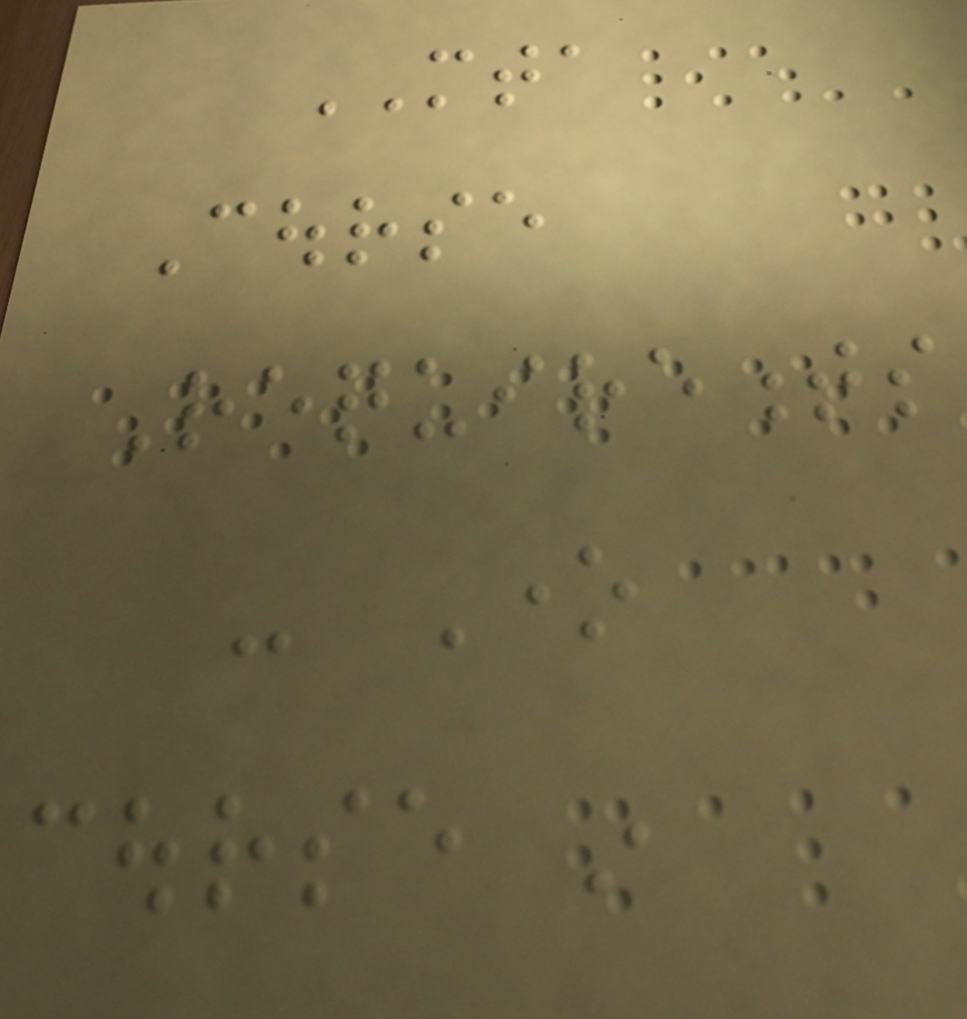MTA
Course
Requirements
- One
course in
